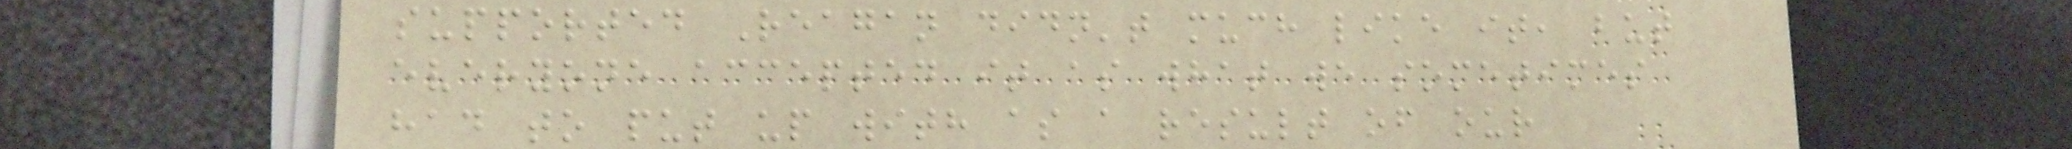supported Reagan didn't much like it, but
everyone accepted it as what we sometimes
had to put up with as a result of our
